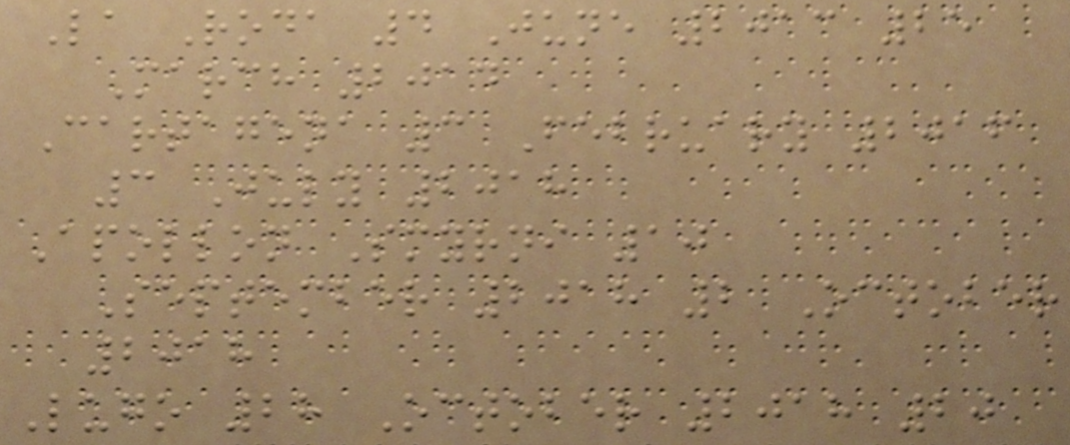La Roda 4 June 2013 25
March 2014
Cartagena 3 February 2016
3 July 2018
Apollon Smyrni 10
September 2018 2 October
2018
Lugo 28 October 2018 20
